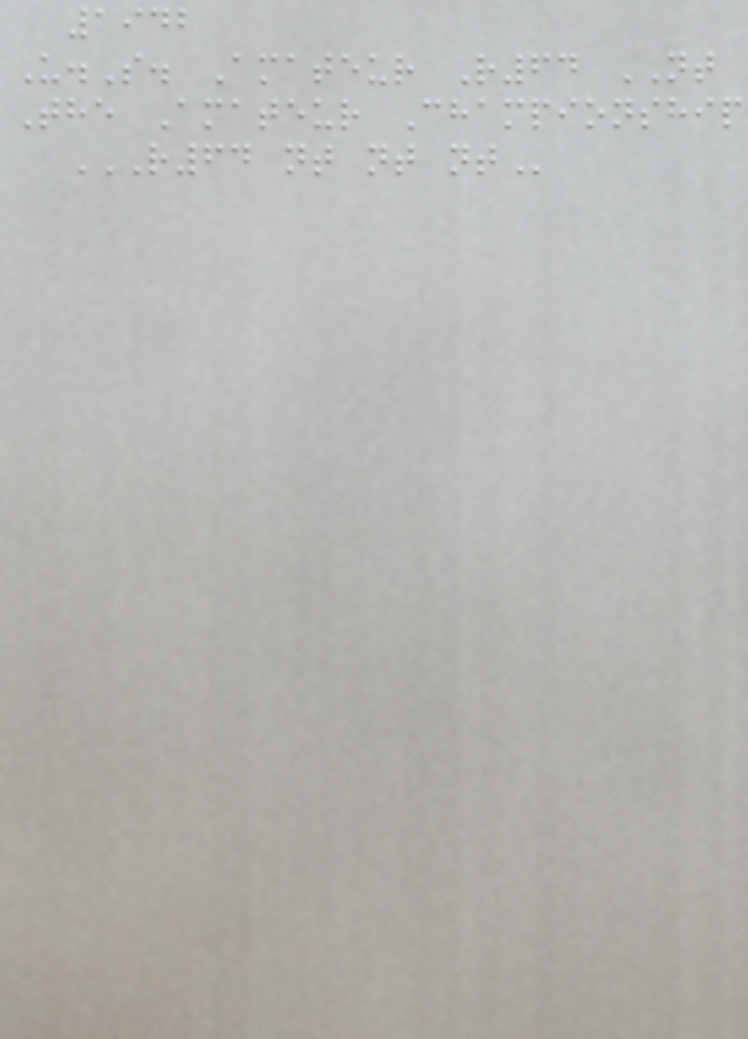1942
U.S. Amateur R64 NT
The Amateur Championship
R64 NT NT NT
